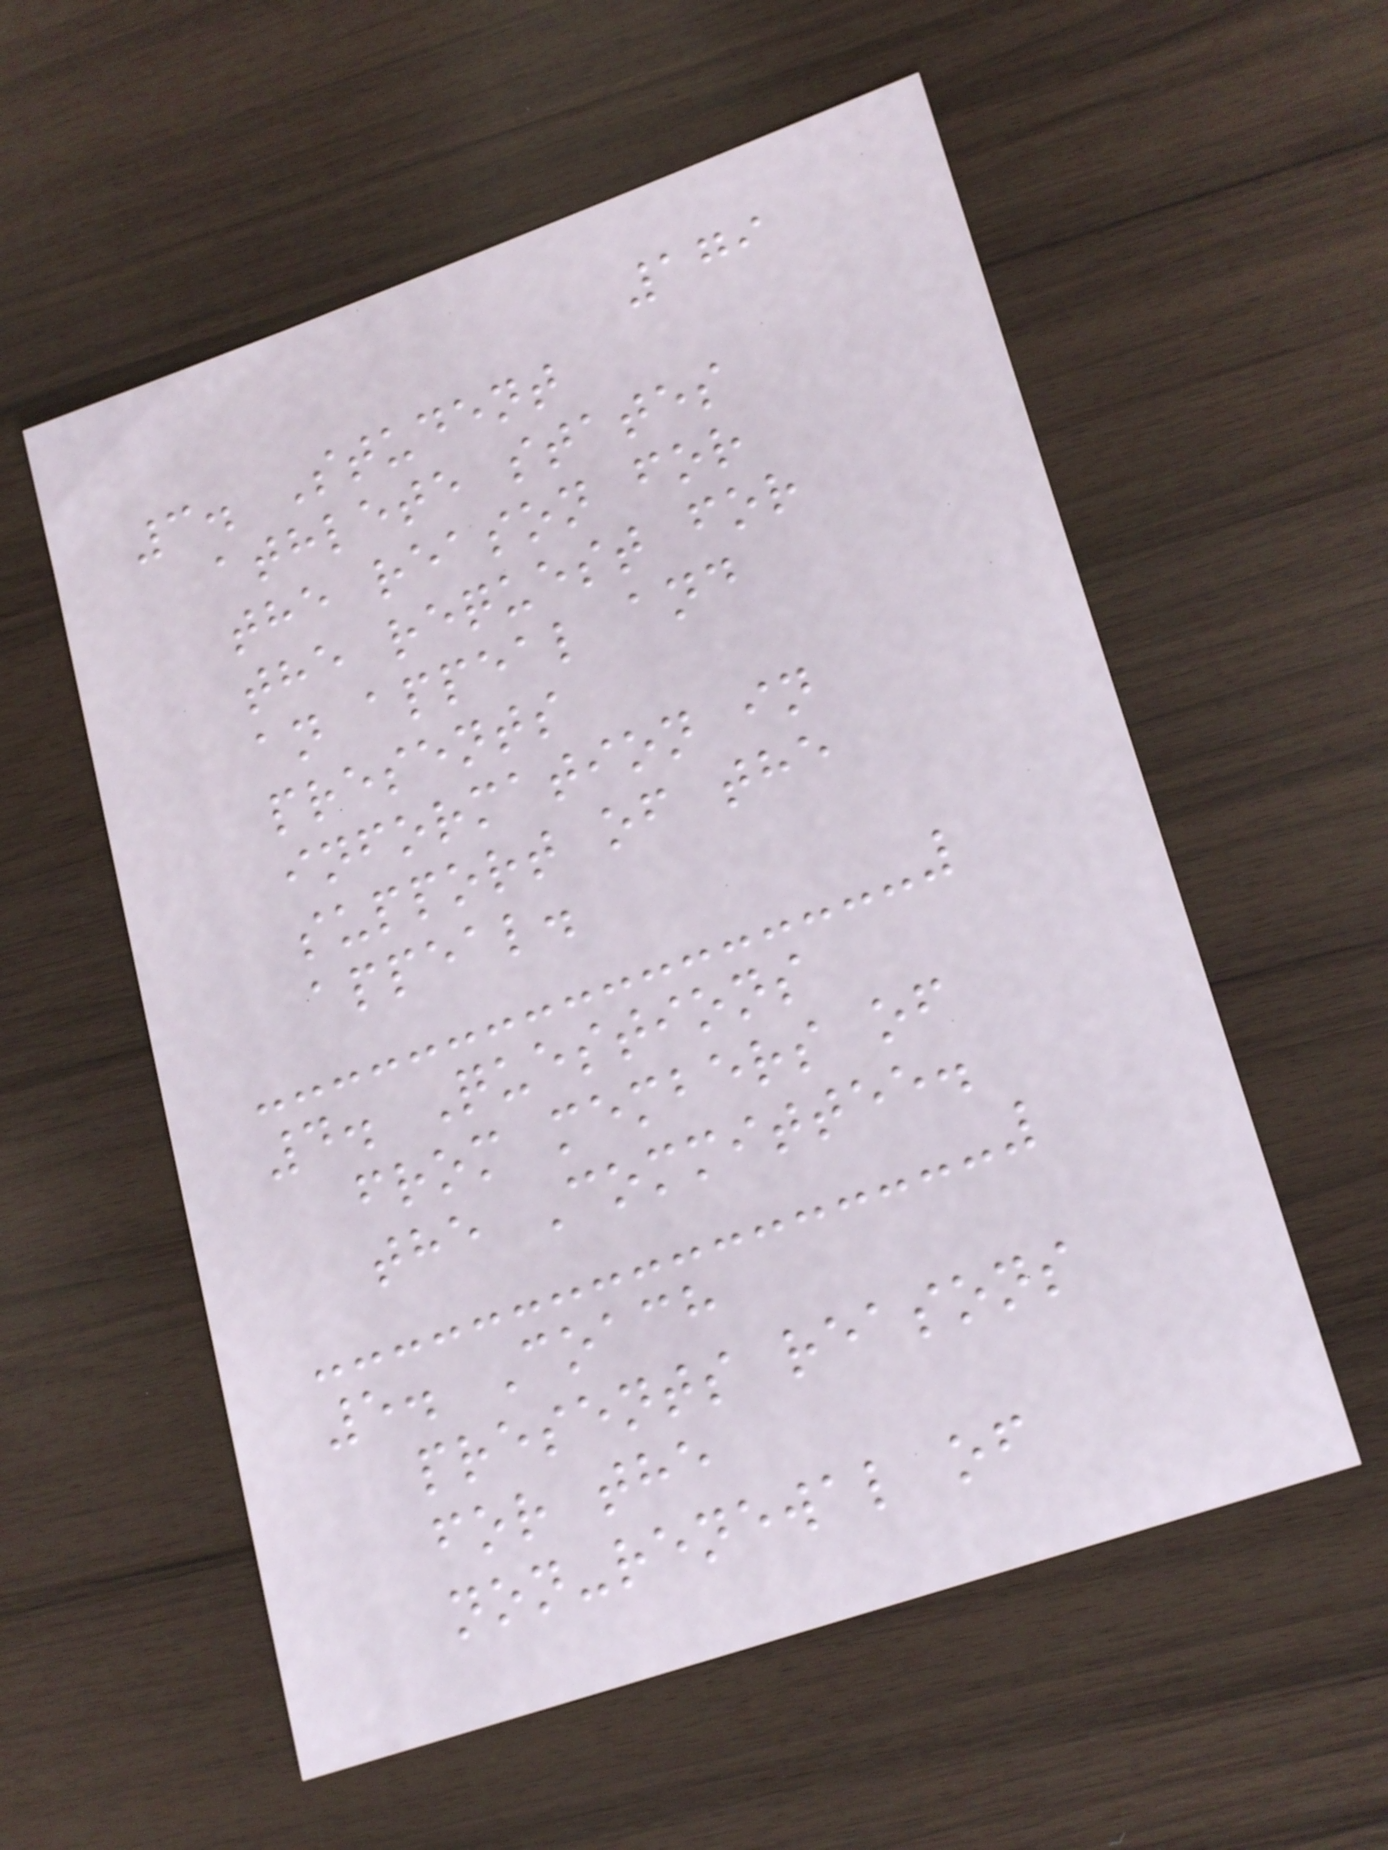179
3. Student
athlete states
the reason for
the request for
an appeal and
presents
information in
support of the
appeal.
4. Questions
from members of
the Committee.
5. Coach
presents reasons
for the
non-renewal of
